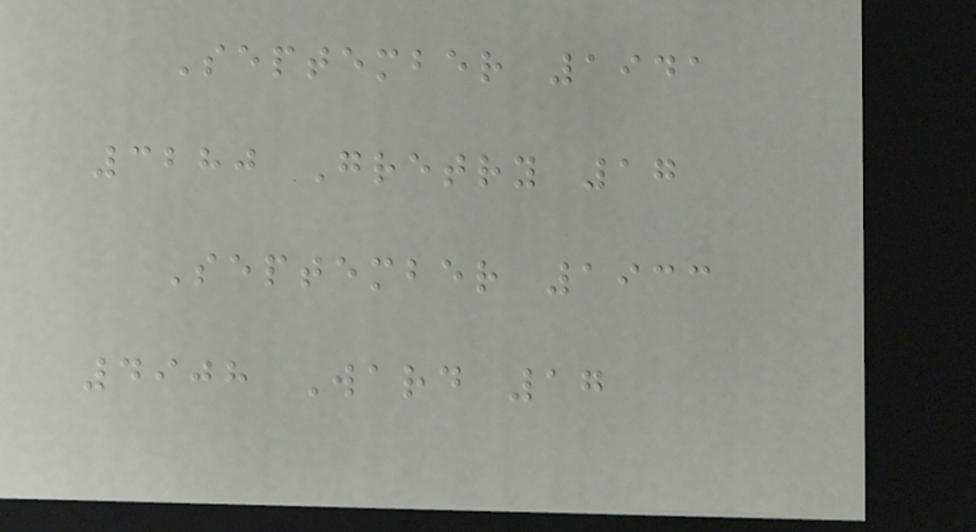September 1941
3280 Gretry 17
September 1933
4908 Ward 17
